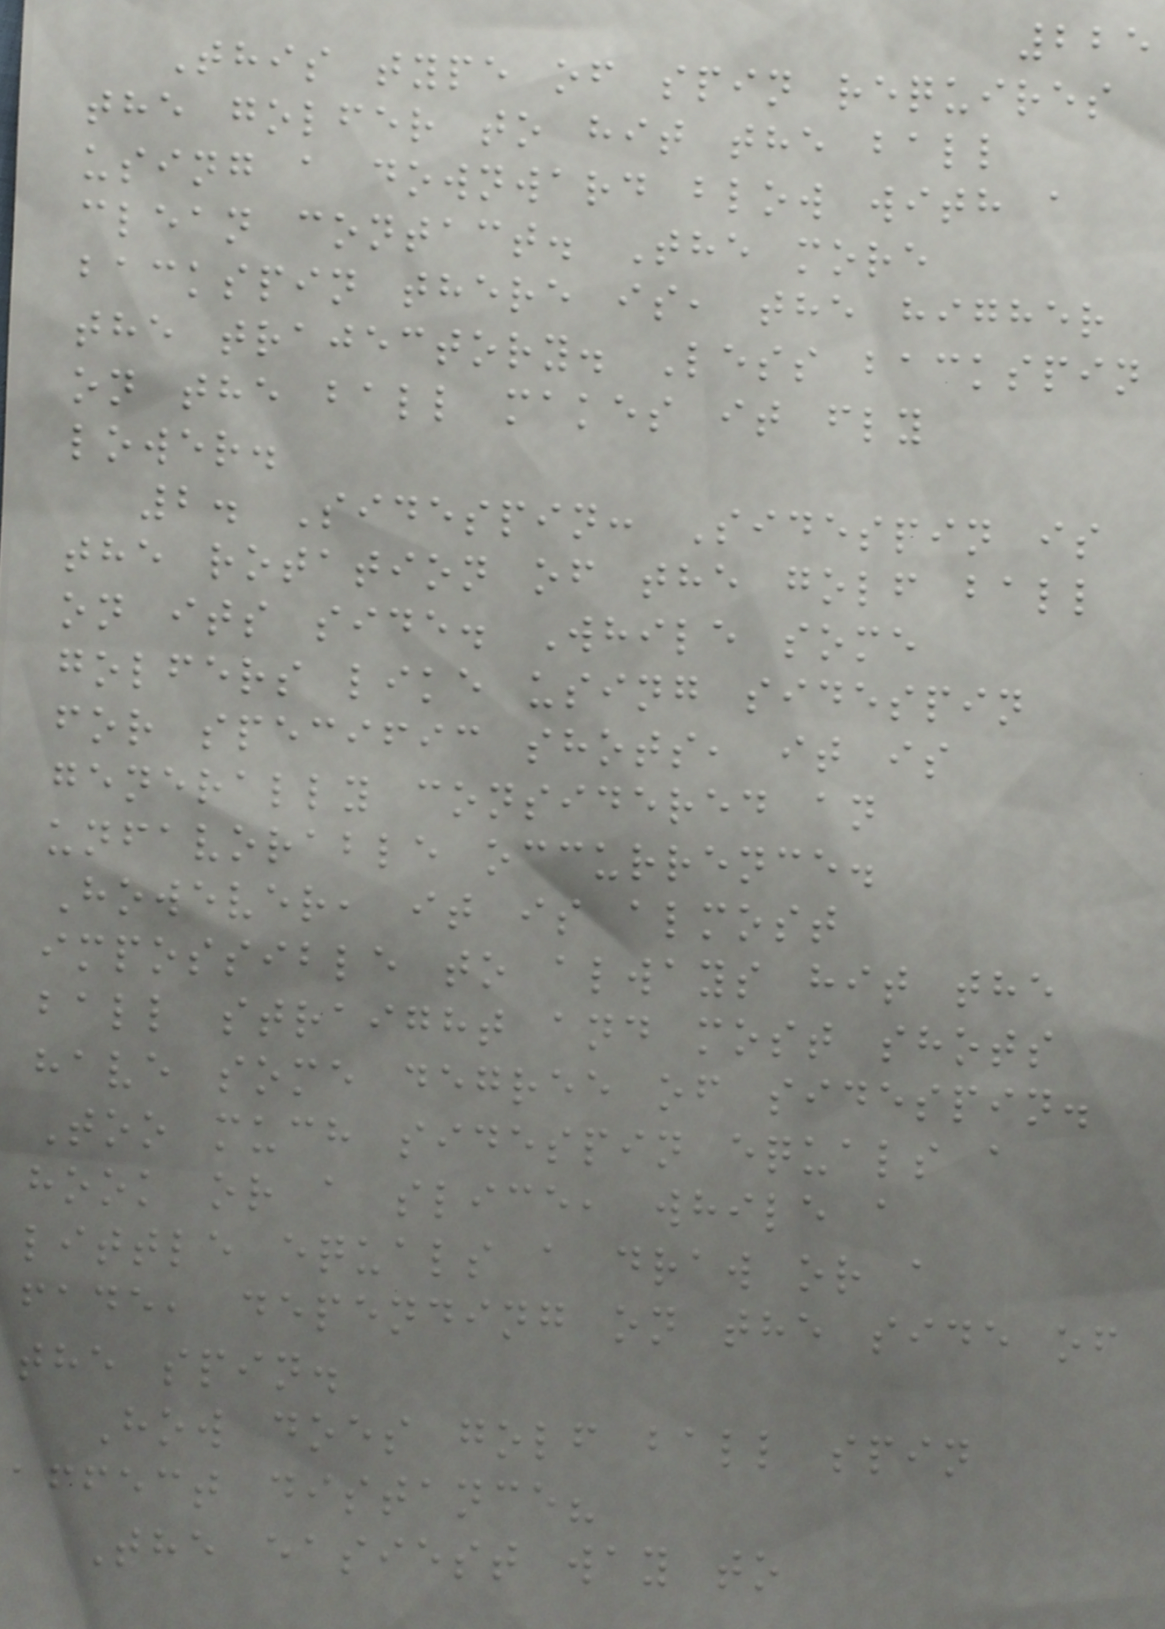225
This type of spin requires
the golfer to hit the ball
using a downward blow with a
clean contact. The more
backspin there is, the higher
the trajectory. Less backspin
on the ball makes it fly
lower.
2. Sidespin: Sidespin is
the rotation of the golf ball
on its side. While some
golfers like using sidespin
for specific shots, it is
generally considered an
unfavorable occurrence.
However, it is almost
impossible to always hit the
ball straight and most shots
have some degree of sidespin.
Too much sidespin equals a
hook or a slice, while a
little equals a draw or a
fade, depending on the side of
the spin.
How does golf ball spin
affect distance?
The easiest way to
